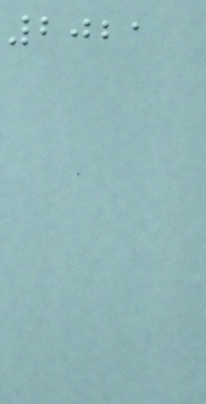2021
